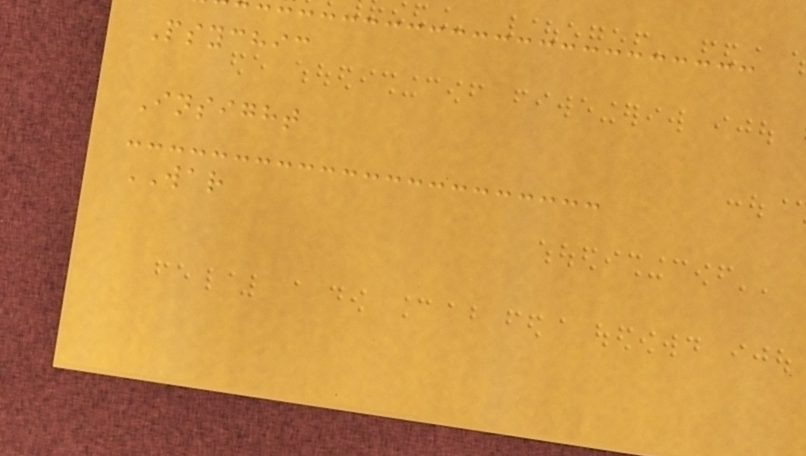Psychic
Insight
WAR
